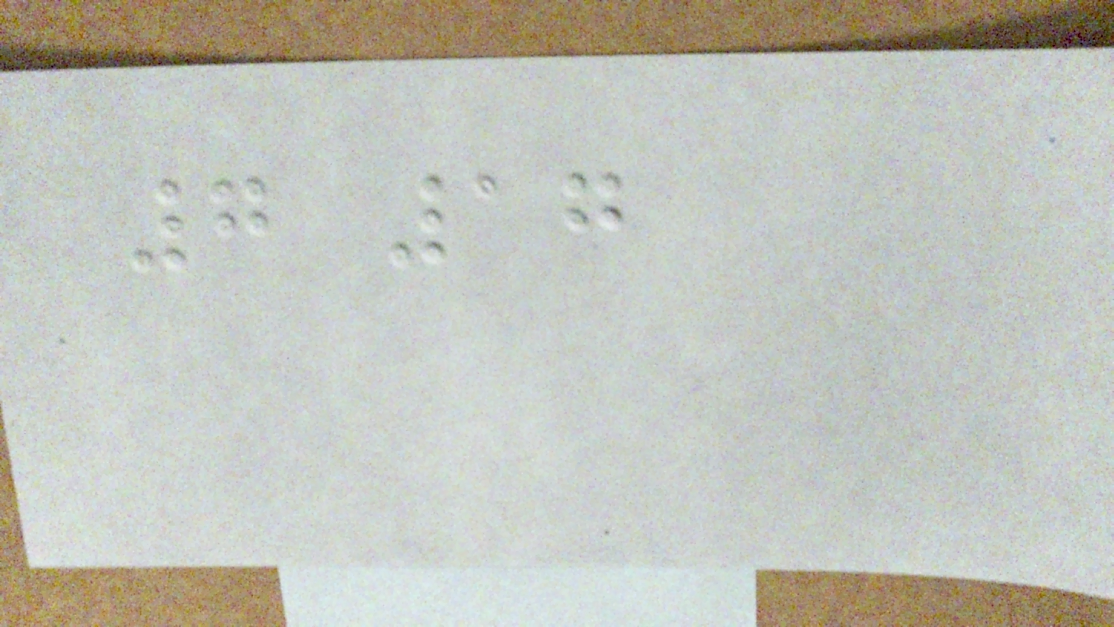7 17
